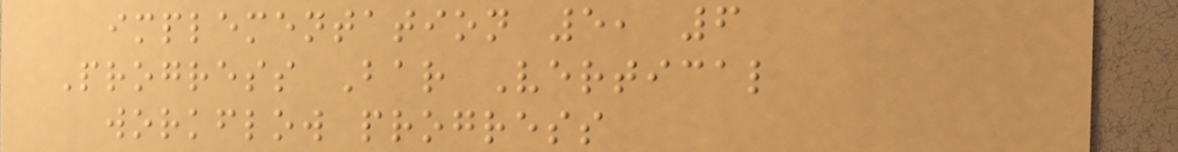implementation 5, 6
Progress Bar Vertical
workflow progress
